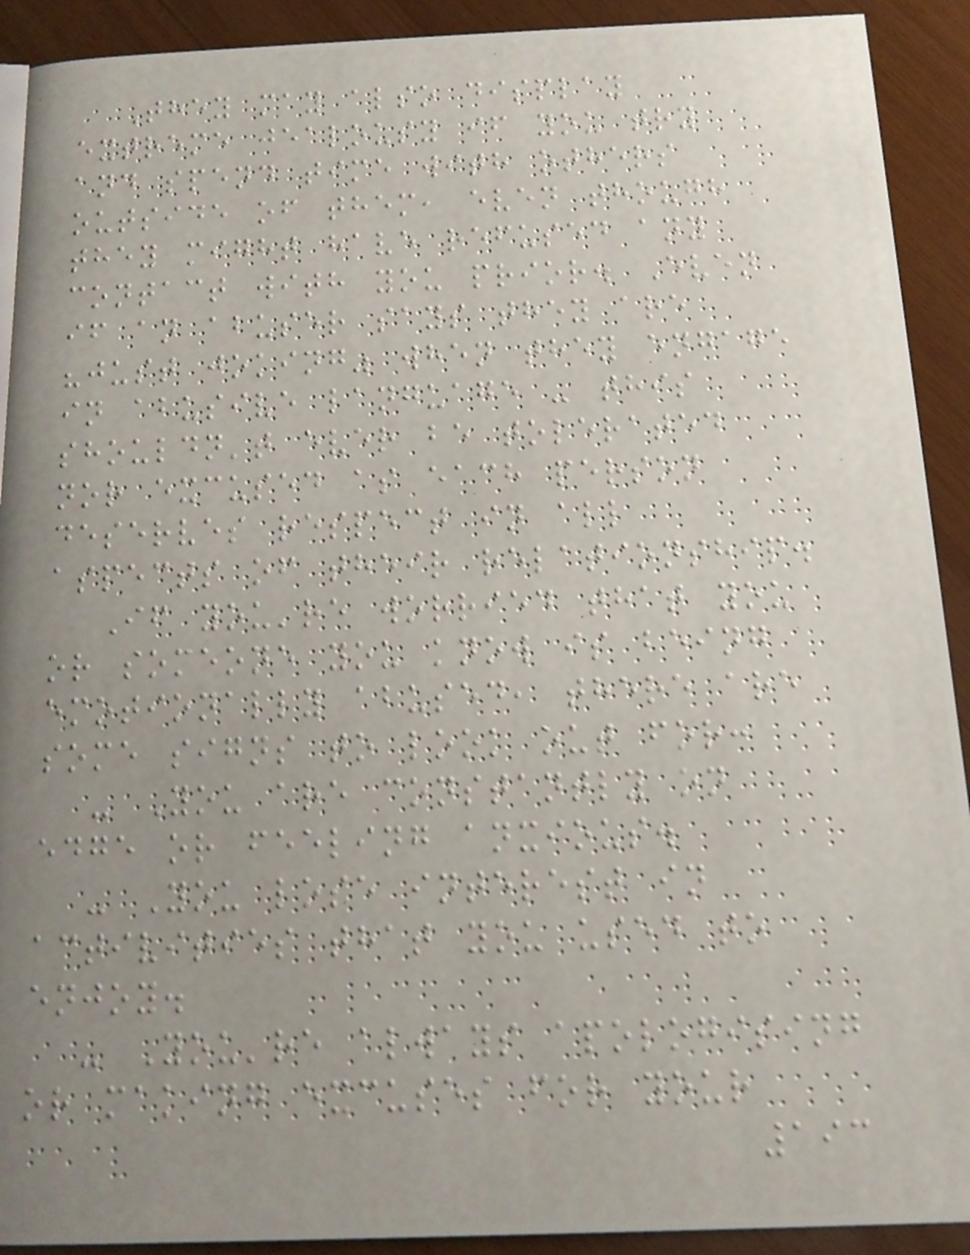They may also display
extreme jealousy if you try
and spend time with others
outside of them, even though
they might have refused any
contact with you prior. Even
if an abuser says they are
"just joking" when they engage
in abusive language - this
shouldn't ever be tolerated
nor excused as each person
deserves respect in all
aspects of their relationship.
If you're worried that you
or someone you know is being
emotionally abused, there are
some signs to look out for:
- You are constantly on
edge or feeling anxious.
- You lose interest in
activities that you used to
enjoy.
- You're always apologising
or making excuses for your
193
